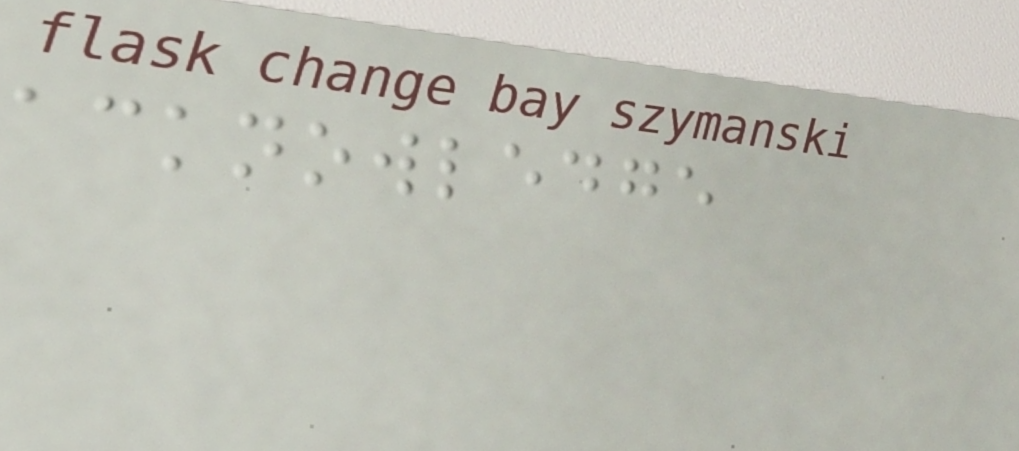acknowledge
